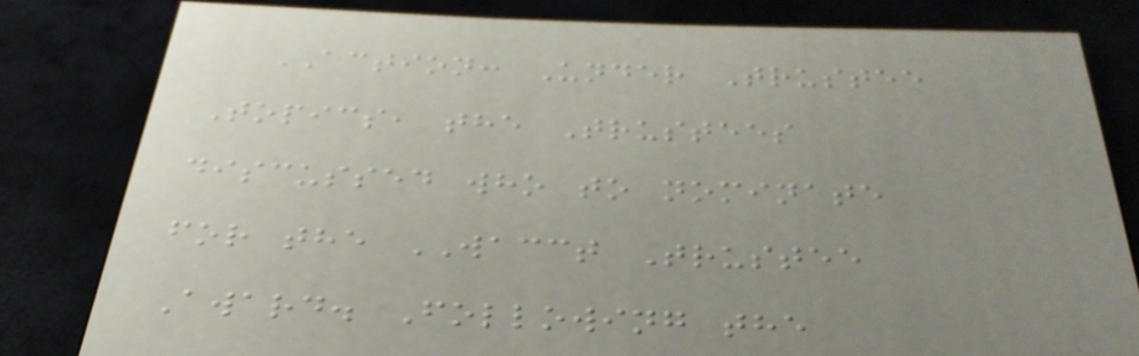ACTION: Under Trustee
Topics, the Trustees
discussed who to nominate
for the WACCT Trustee
Award. Following the
